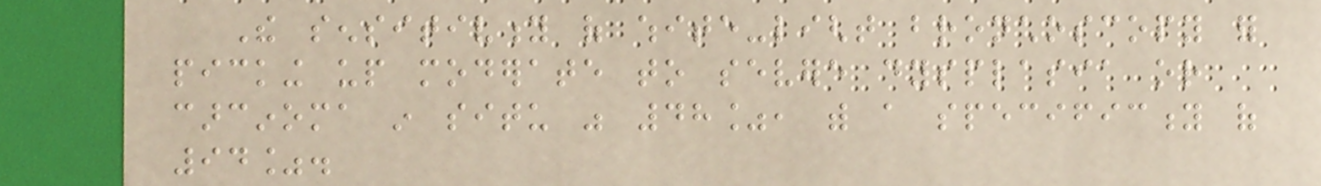The sensitivity of white-light bronchoscopy for
picking up moderate to severe dysplasia or
carcinoma in situ was 48%, with a specificity of
94%.
